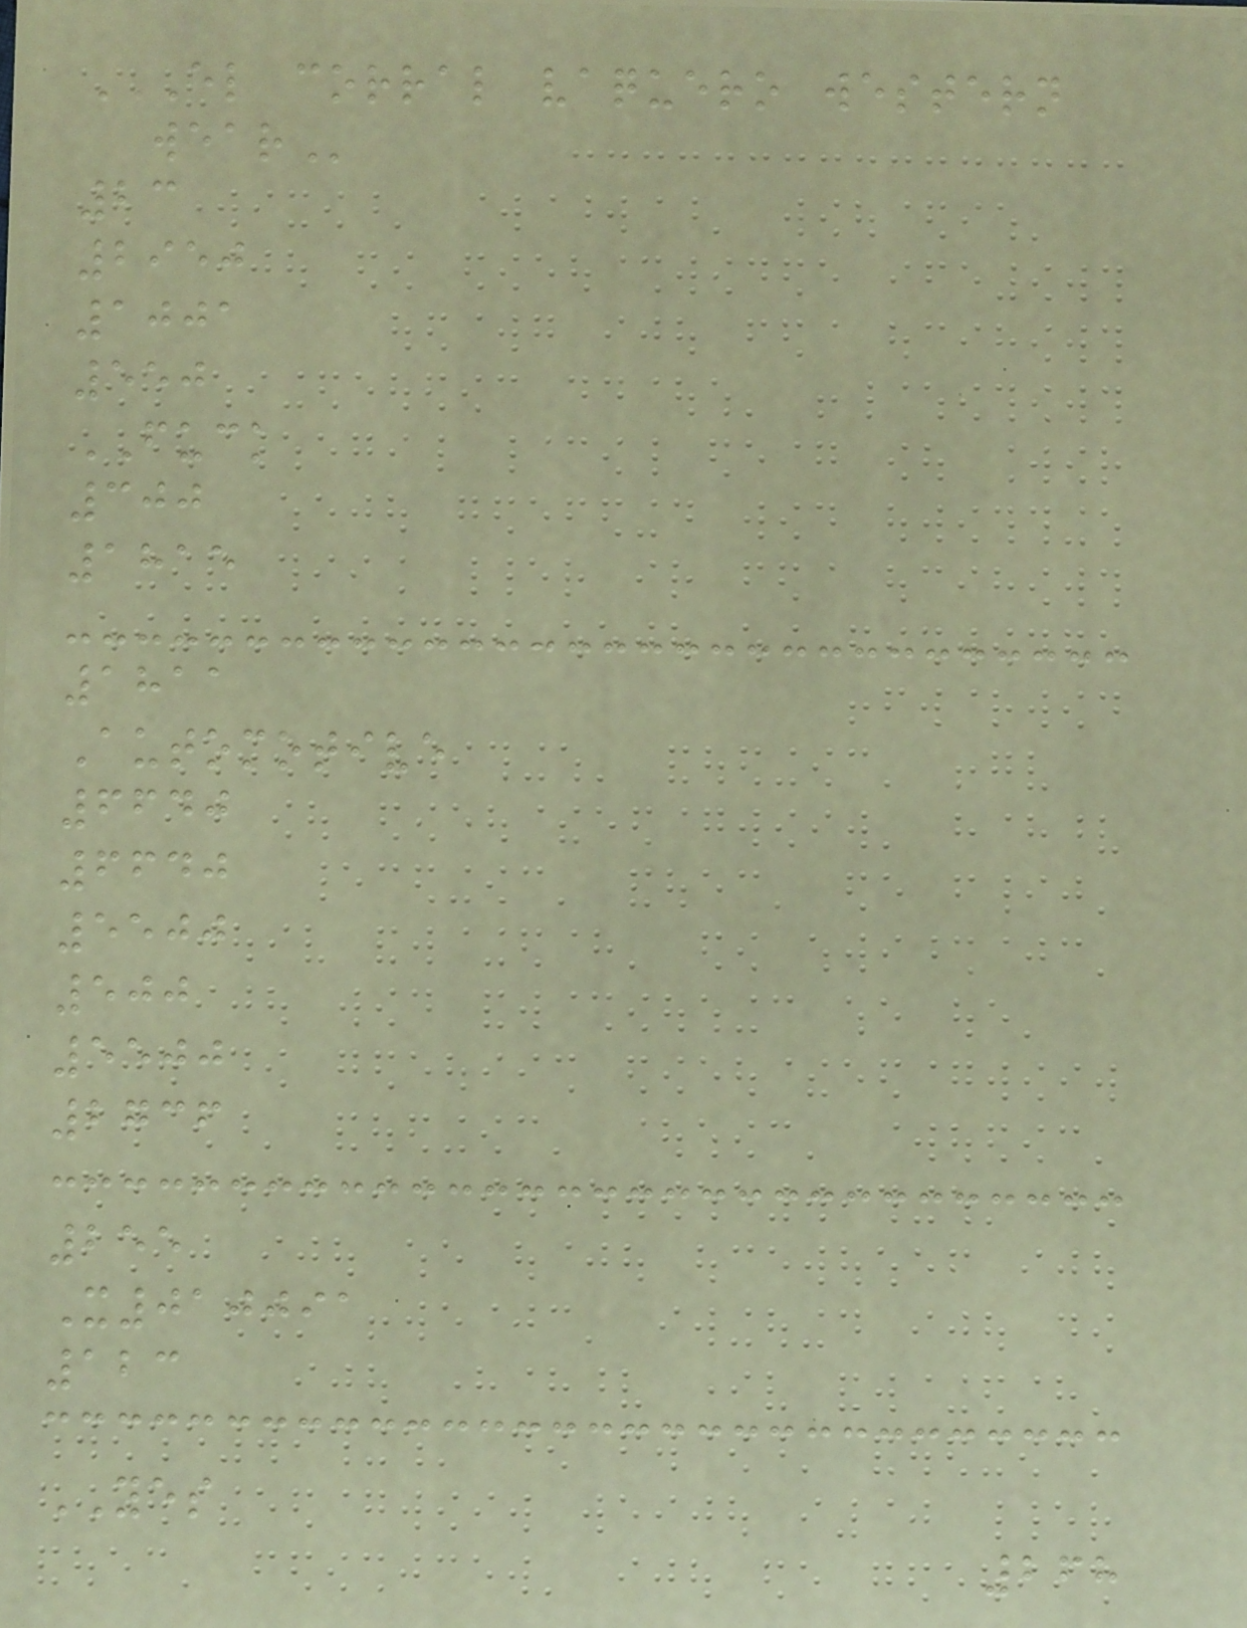EL CORRAL VAQUERO WESTERN
WEAR
23
2950
1001
550
FUCK
300
1815
1811
Automotive
6640
6640
5500
500
5500
2736
255
X010091
123
YES
268
